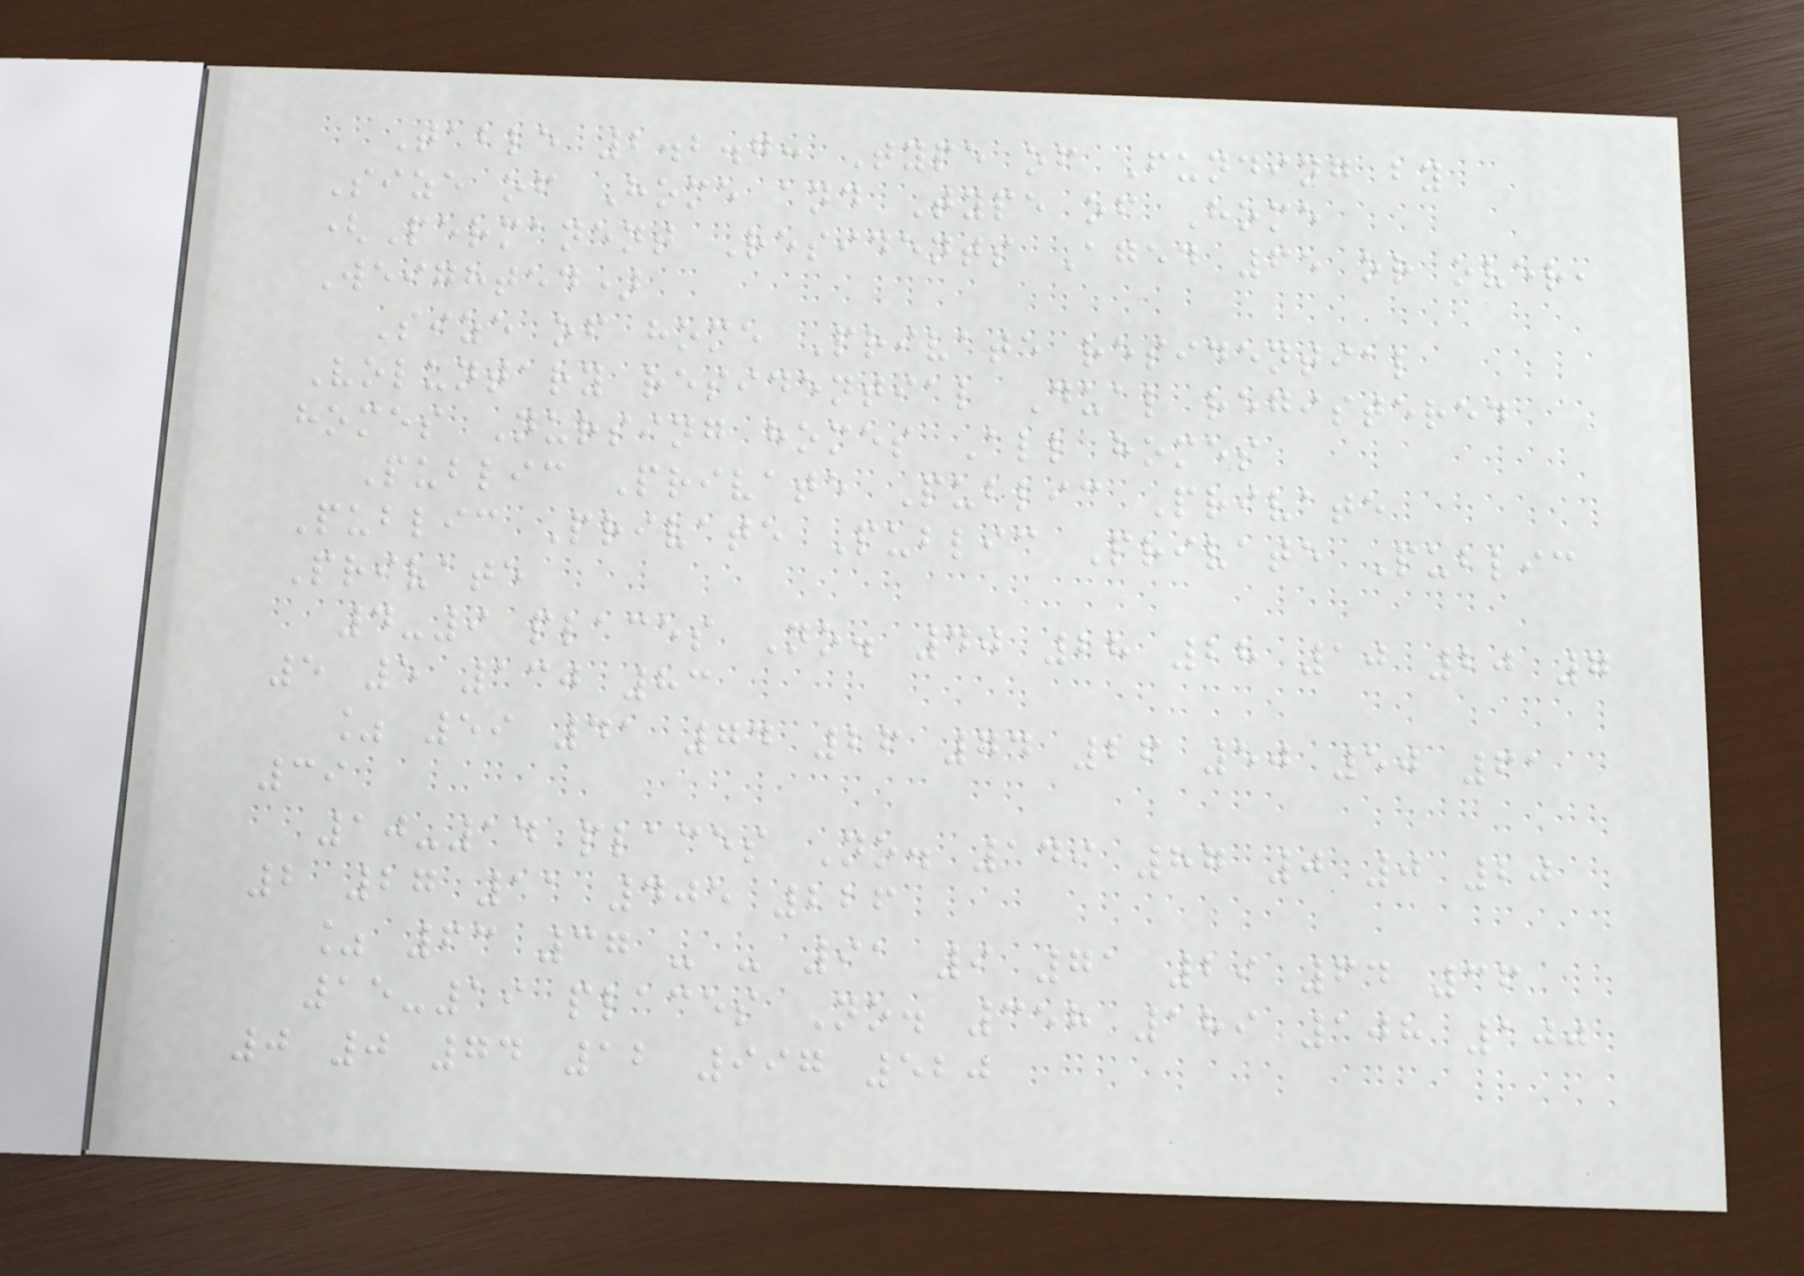Table 2.2.7: Type of Funding by
Size of Home and Type of Home
(Permanent Residents Aged 65 or over,
Weighted)
Size of home Private residential
Voluntary residential Dual registered
homes Nursing homes All homes
Public Private Public Private
Public Private Public Private Public
Private
4-9 places No. 40 28 28 10 20 7
5 5 130 83
% 59 41 74 26 74 26 50 50 61
39
10-14 places No. 149 87 0 0 20
2 27 11 405 226
% 63 37 - - 91 9 71 29 64 36
15-19 places No. 358 189 108 100
0 0 74 12 997 520
